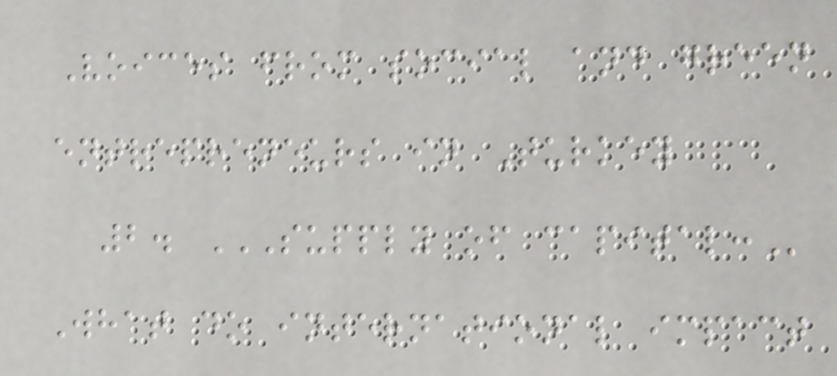Voices from social and green
entrepreneurs in Turkey
2. SUPPLY OF CAPITAL:
What do international impact
